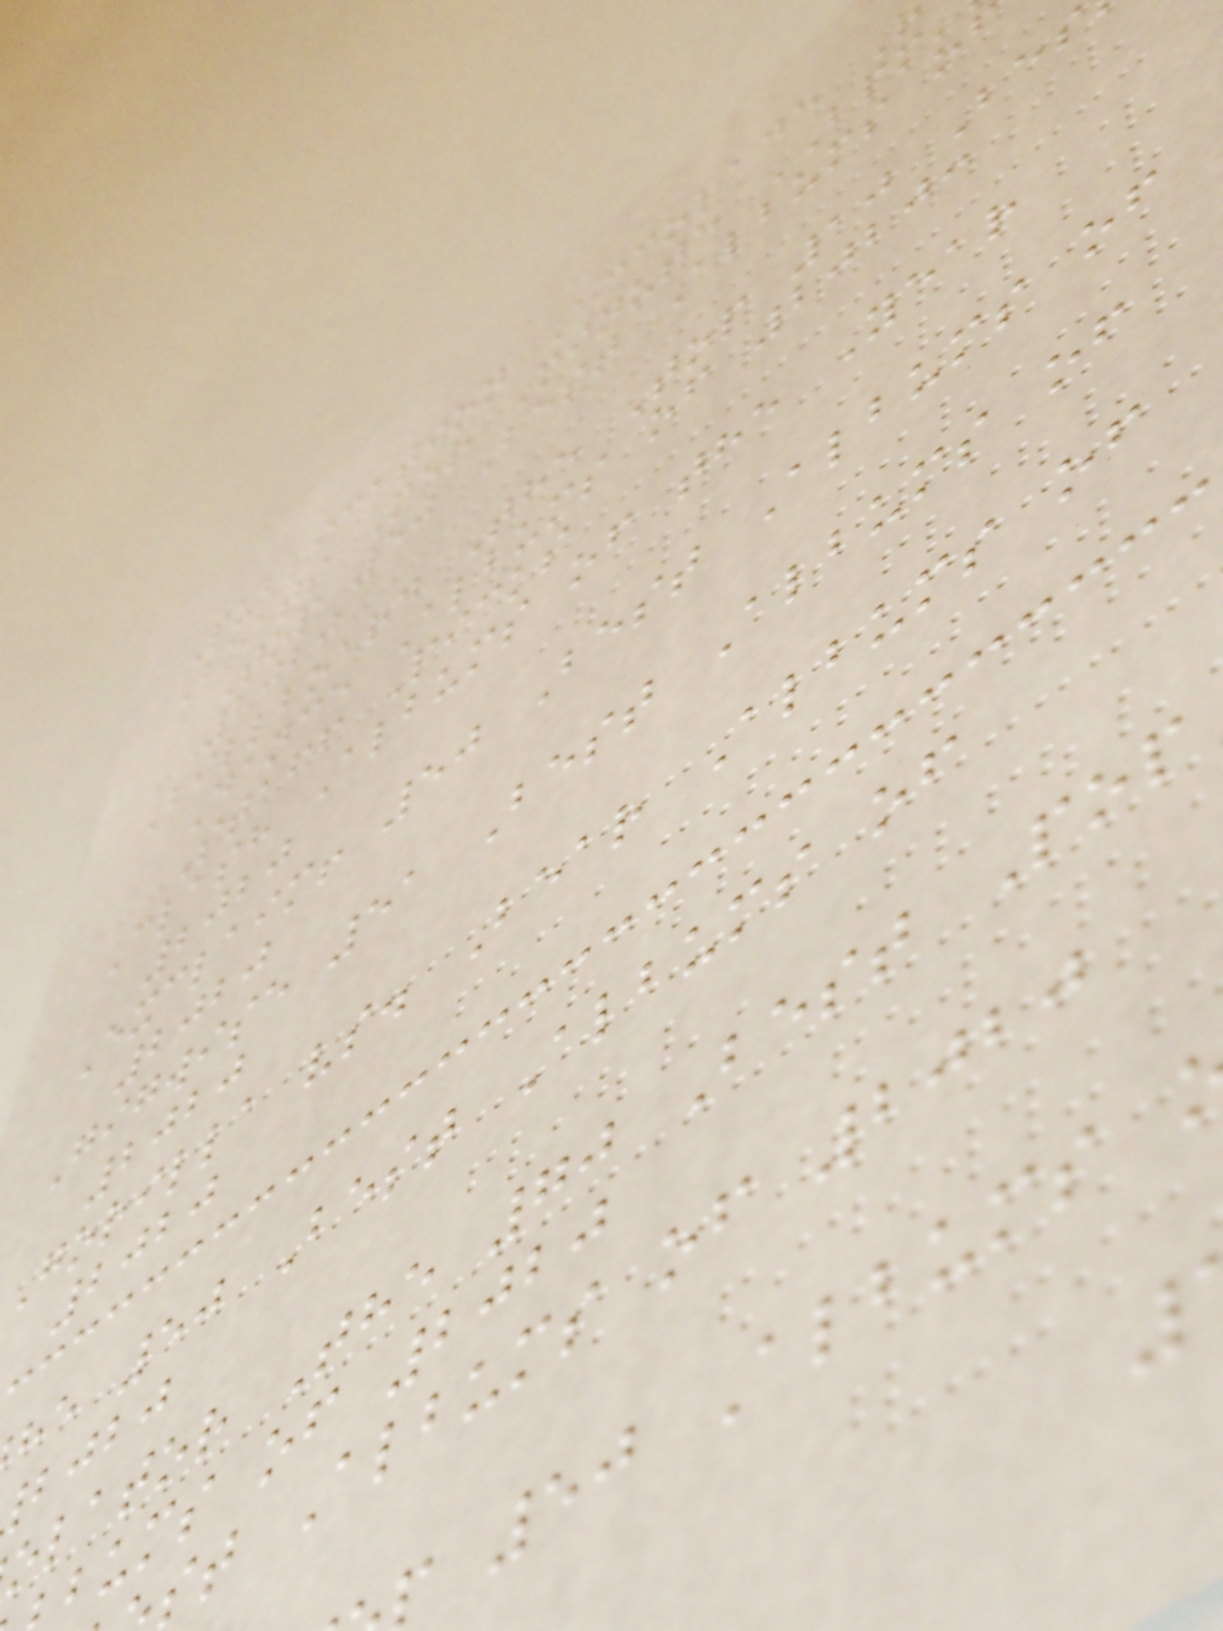Publication Accolade
Beats Per Minute BPM
Top 50 Best Albums o
2020
Billboard The Top 10 Bes
Dance Albums of 2020:
Staff Picks
Clash Albums of the Year
2020
Exclaim! 50 Best Albums of
2020
Gigwise 51 Best Albums of
2020
Gorilla vs. Bear Albums of
2020
he 50 Best Albums of
bjbj
olator The 70 Best Pop
bums of 2020
st Albums of 2020
50 Albums
